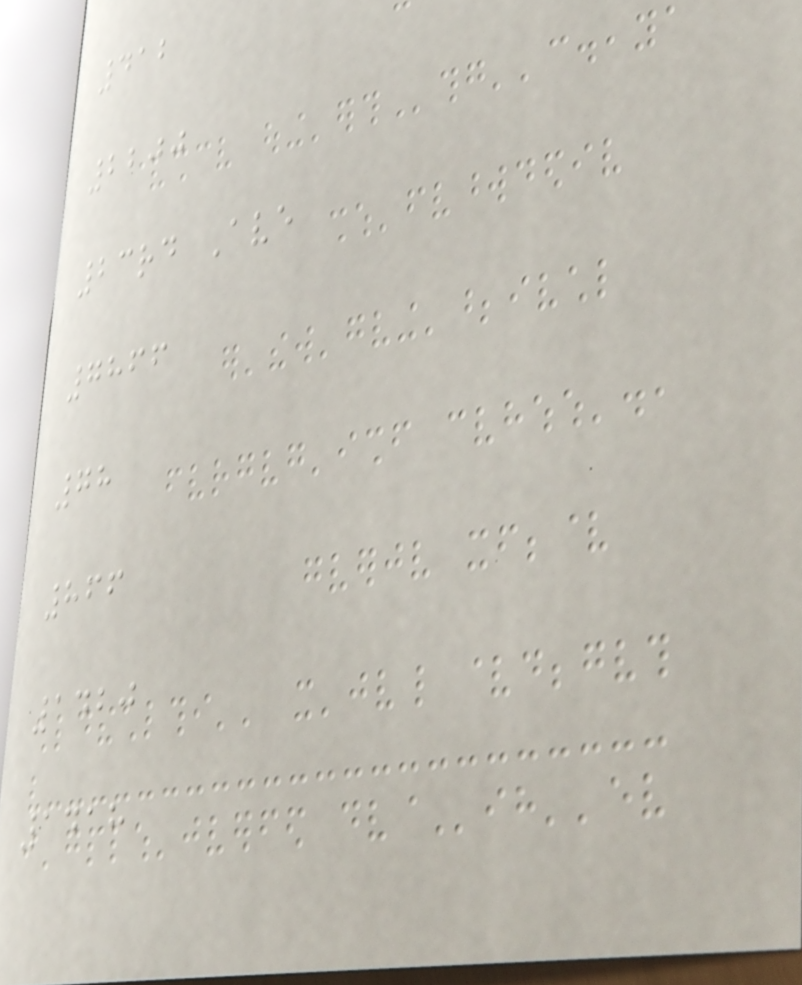412
2200
23rd Ave
7866
78
866
1420
1418
